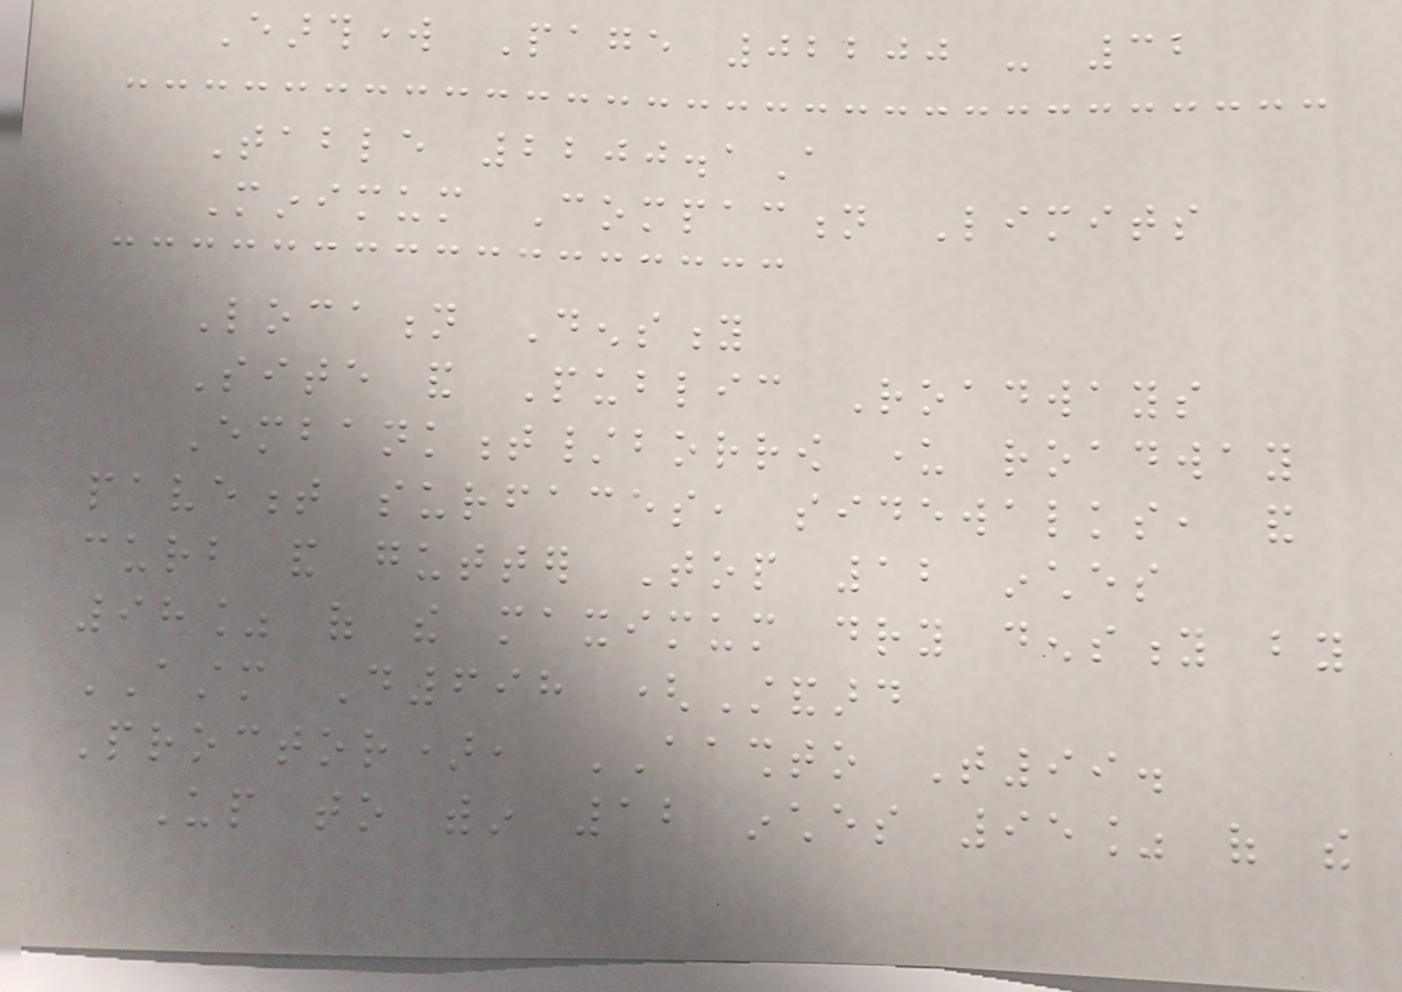Earthwork Page 02200 - 32
Table 2200.1A
Minimum Compaction Limits
Location Density
Site and Public Roadways
Embankment/borrow under roadway
pavement surfaces, sidewalks, and
curb and gutter Top 12 inches
98% of the maximum dry density by
ASTM D698 (Standard
Proctor), AASHTO T99.
Up to within 12 inches 95% of the
